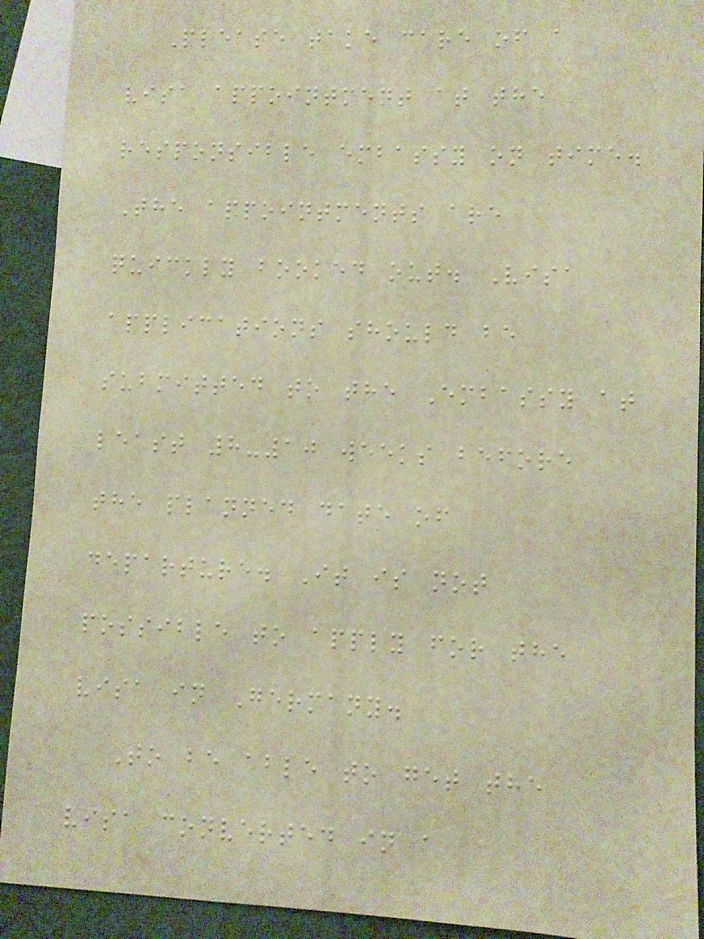Please take care of a
visa appointment at the
responsible embassy on time.
The appointments are
quickly booked out. Visa
applications should be
submitted to the Embassy at
least 8-10 weeks before
the planned date of
departure. It is not
possible to apply for the
visa in Germany.
To be able to get the
visa converted in a
